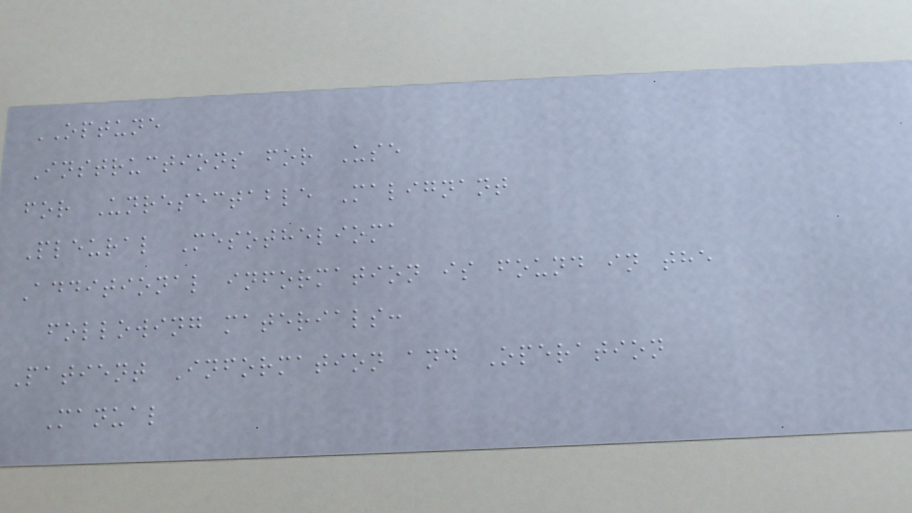OPTUNE
Instructions for Use
for Unresectable Malignant
Pleural Mesothelioma
Additional information is found in the
following materials:
Patient Information and Operation
Manual
